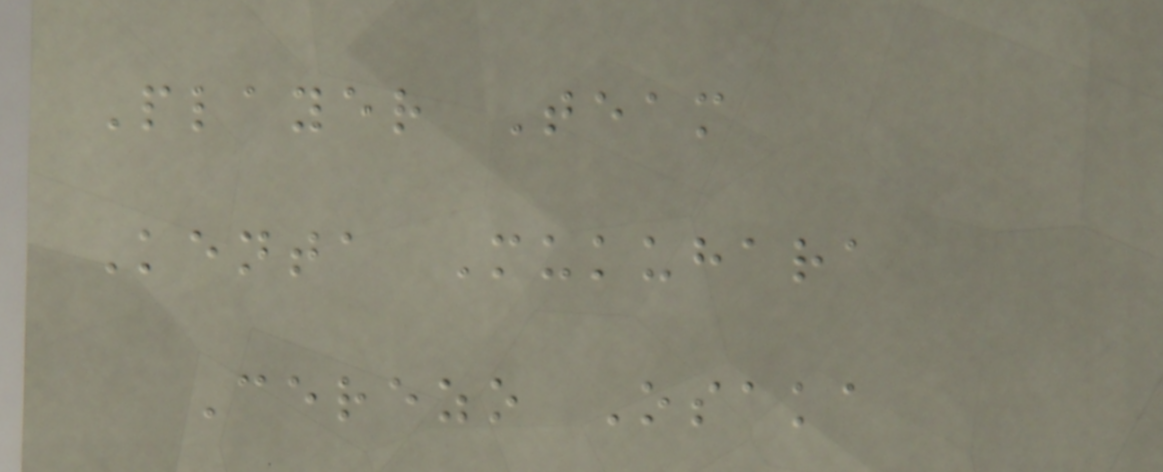Player Team
Kenta Mukuhara
Cerezo Osaka
